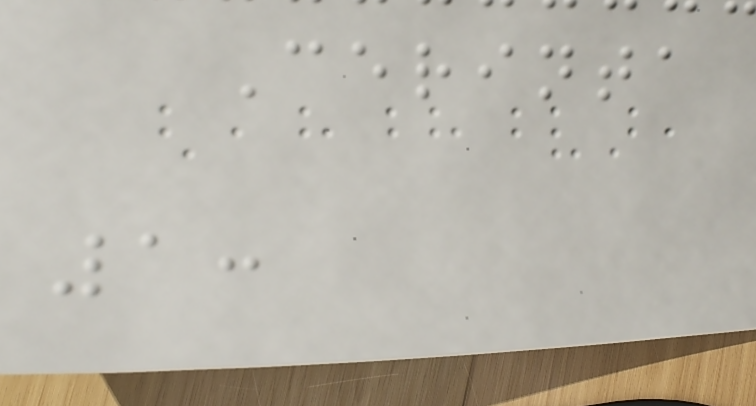Cerinta
1:
